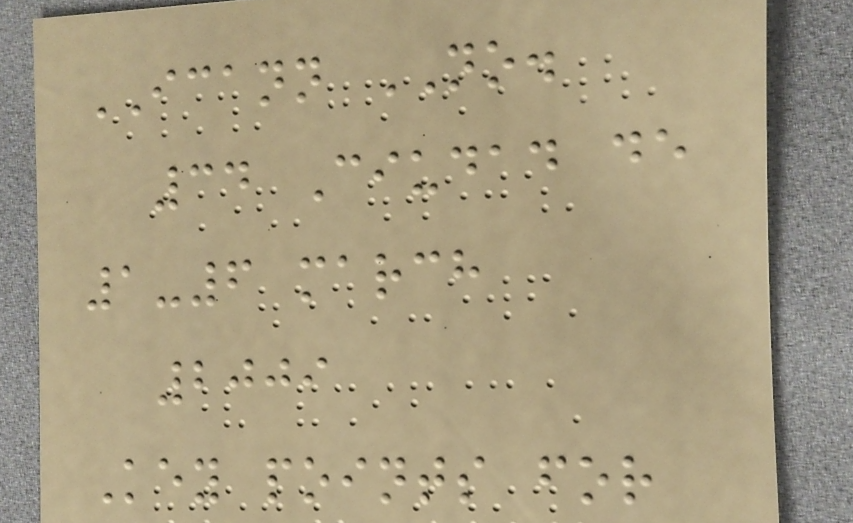ICANN NO.
34 Ciudad de
1-6 march
2009
Key points for
